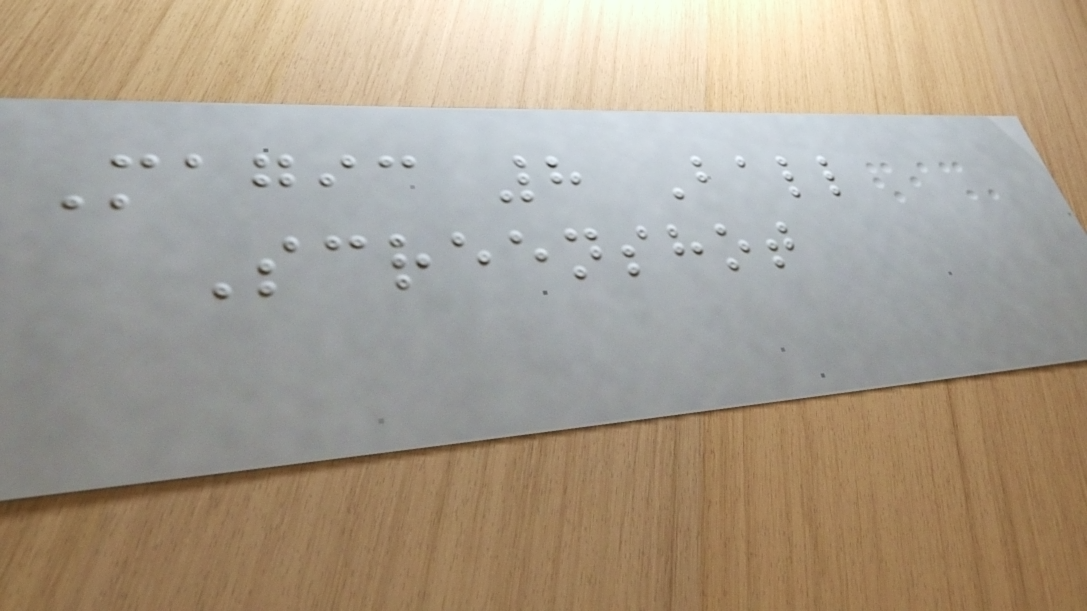Magic 8 Ball
Screenshot
